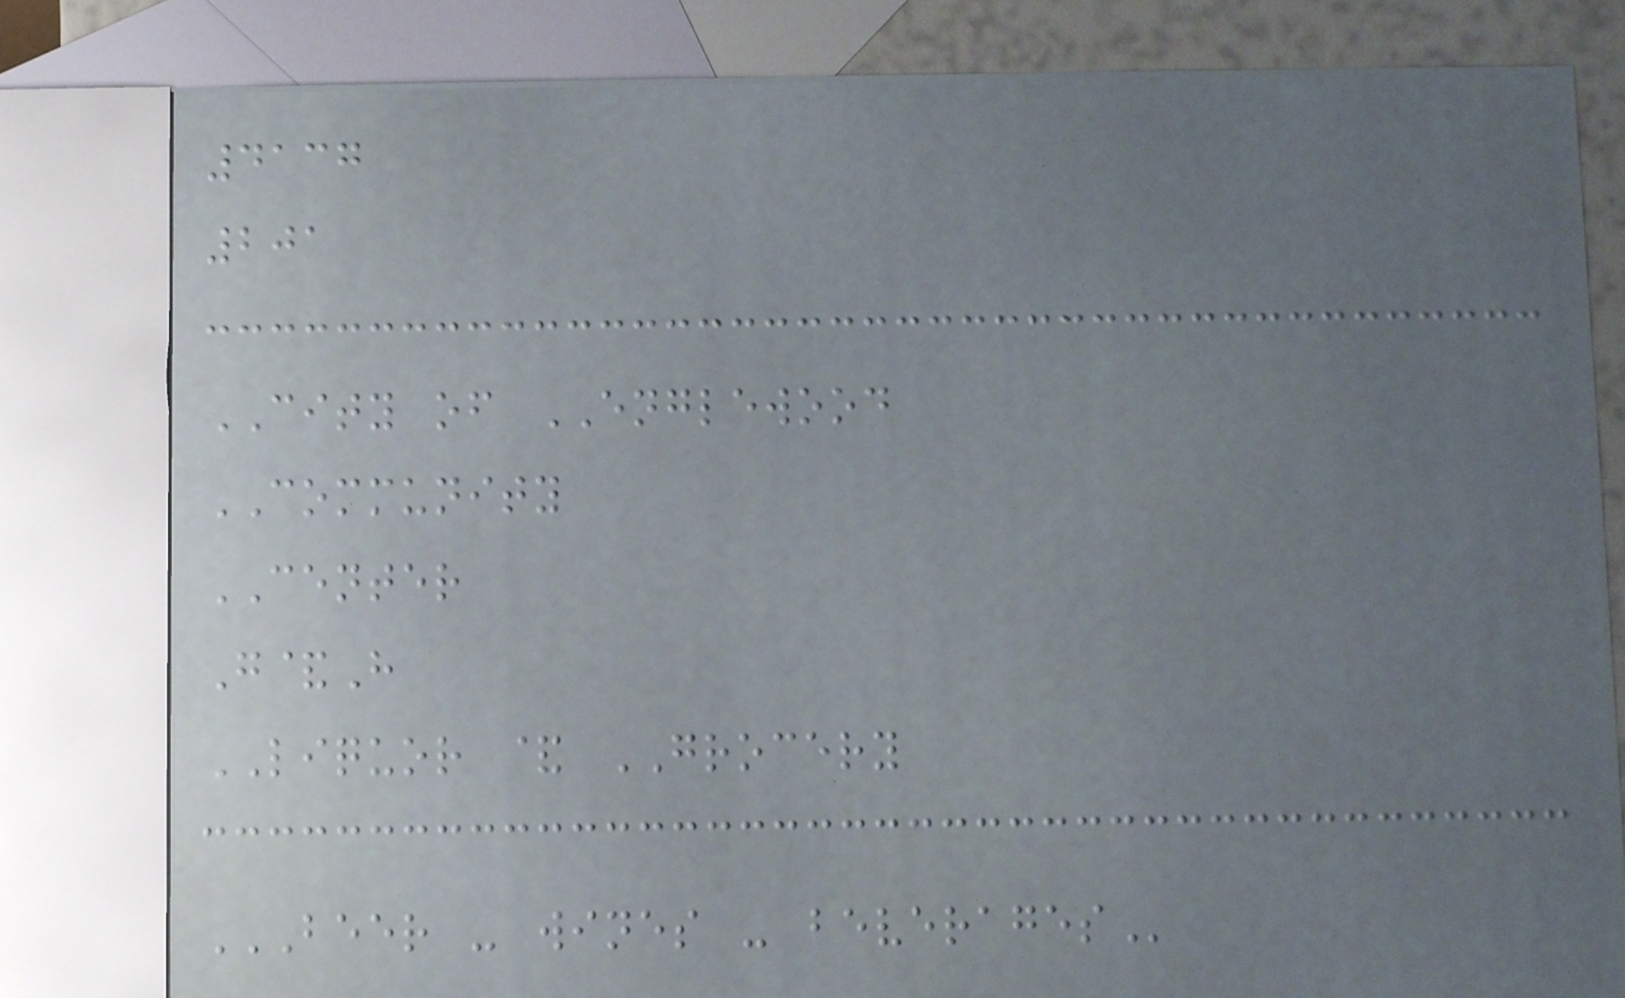4137
201
CITY of ENGLEWOOD
COMMUNITY
CENTER
G&H
LIQUOR & GROCERY
BEER - WINES - BEVERAGES
